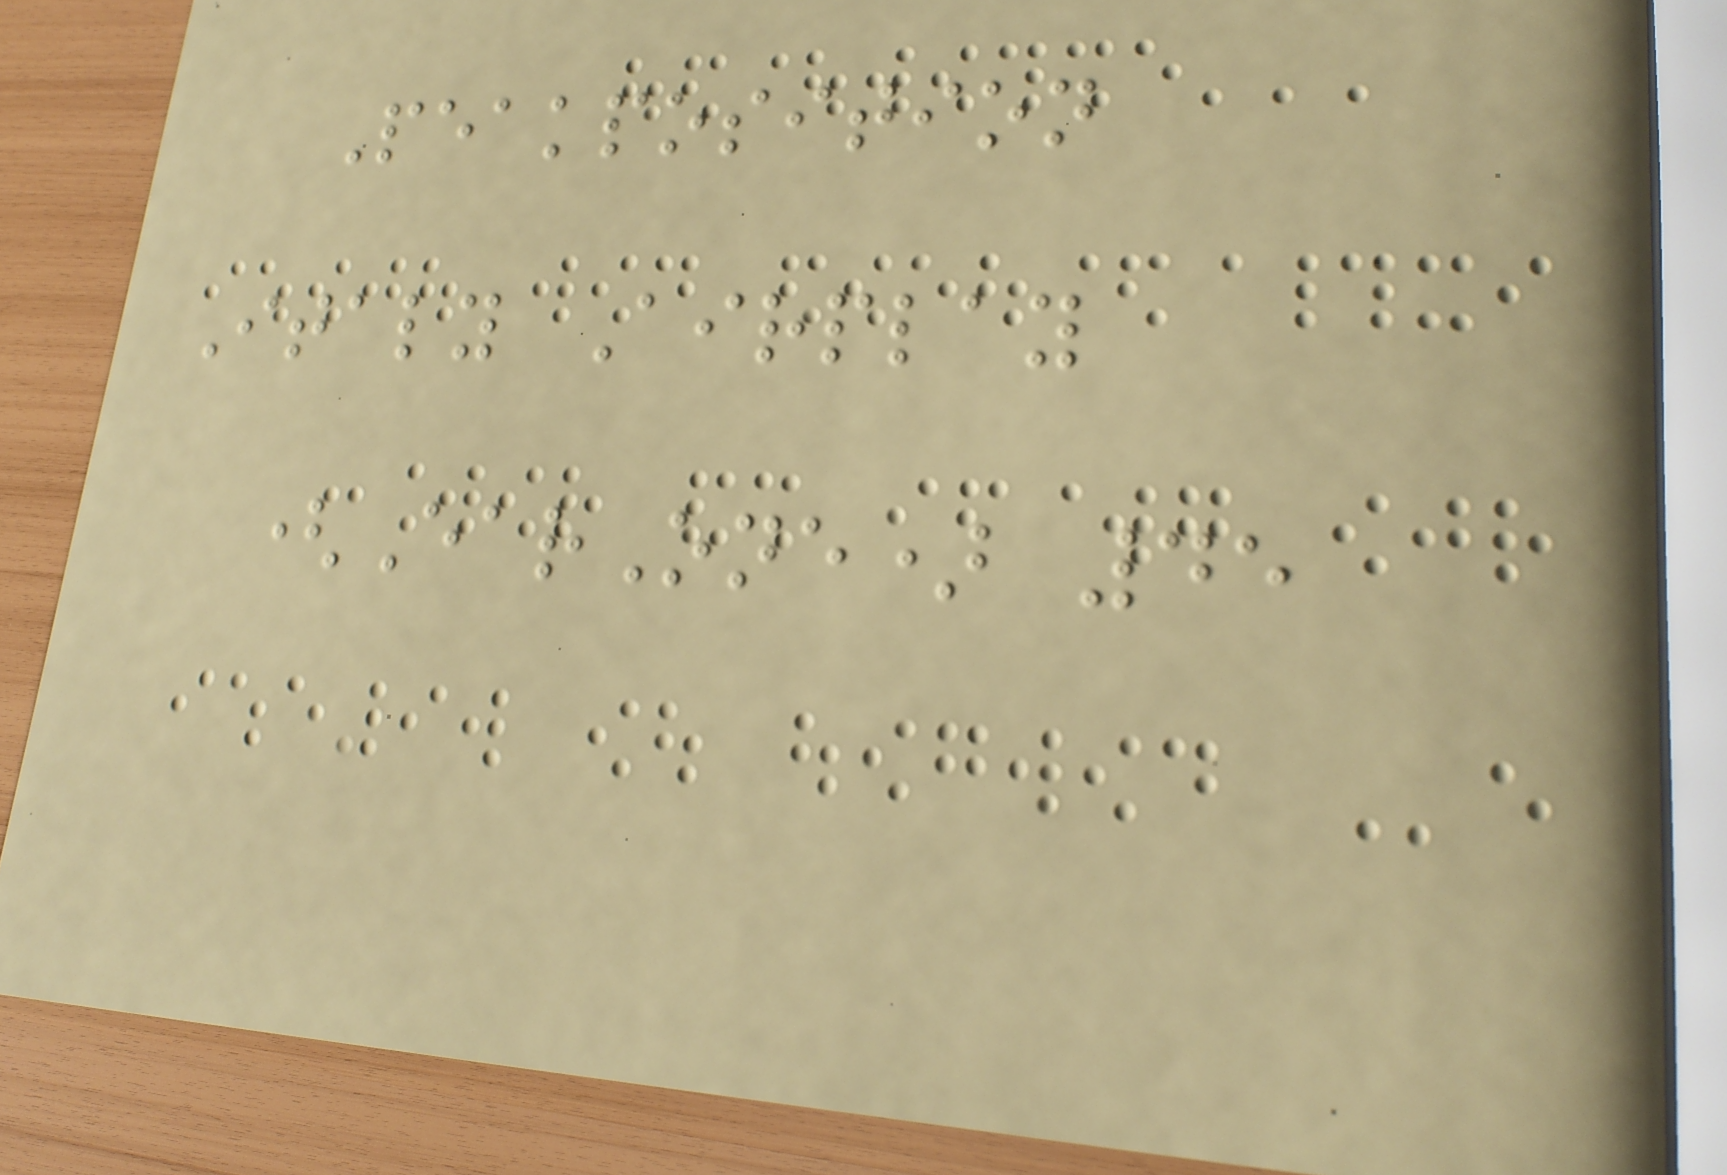Peakposition
Italy Airplay
(EarOne) 45
